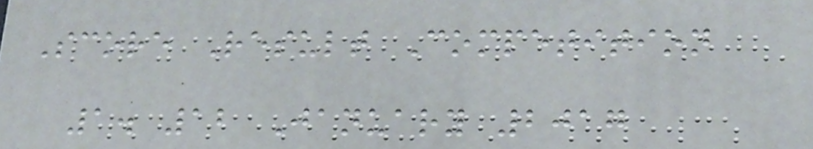Score Result Competition
1. 12 January 2017
